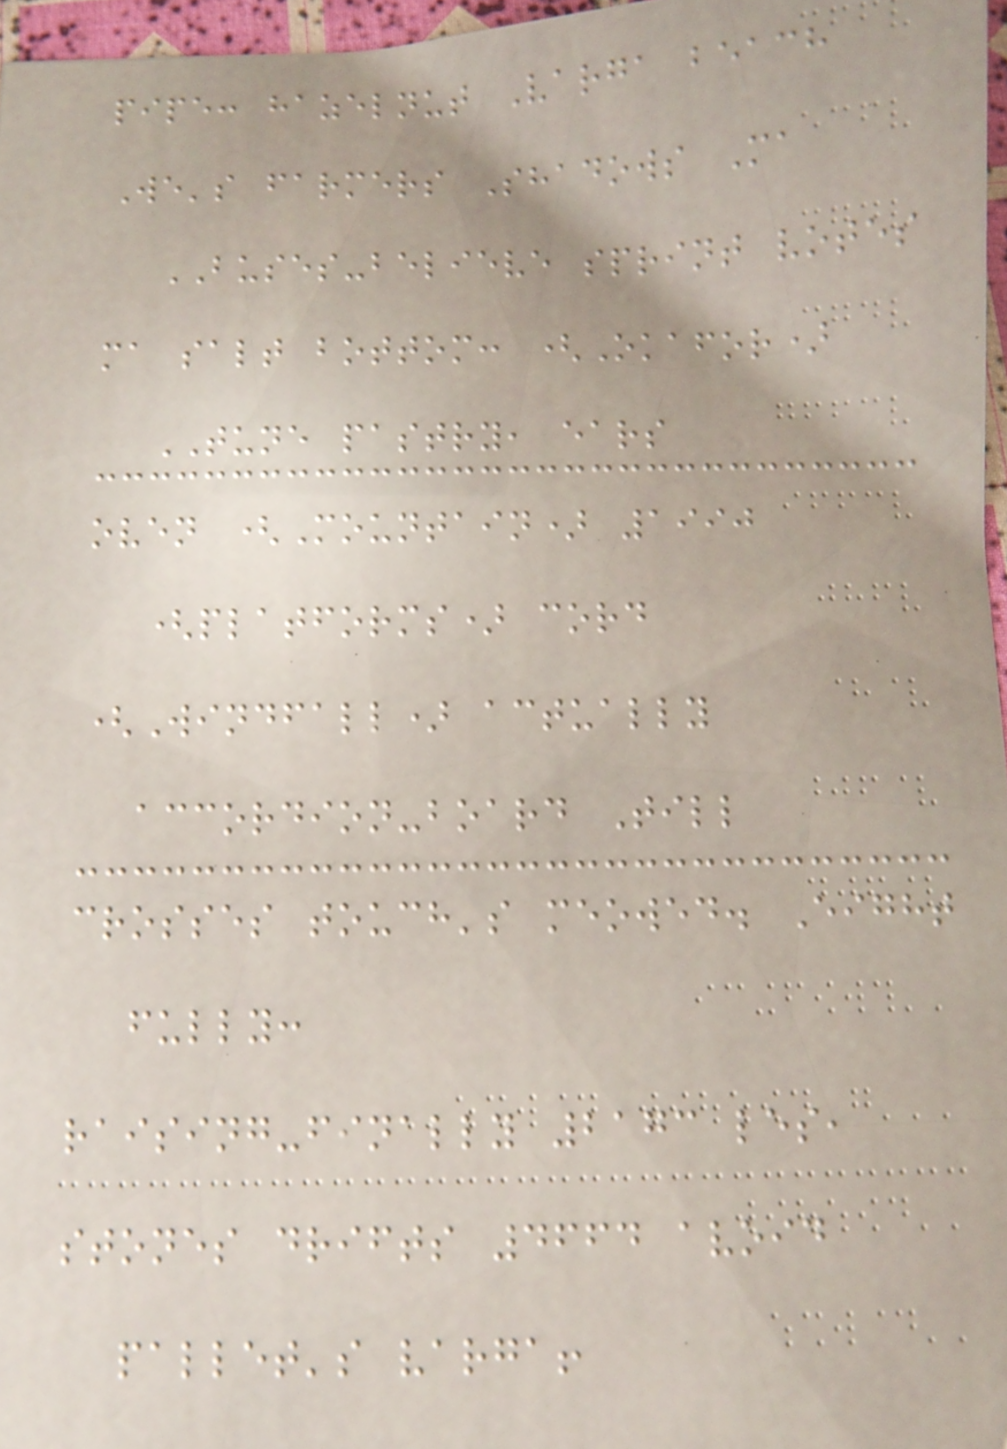pipe: hazelnut Varga beach
We's farmers Shadows Ma
BUSES-believe sprint votes
ma salt bottom: (Okafor)
TUNE pastry, ears
oven (Mountain) 1990
(platforms) cord
(Windfall) actually
accordion-board Till
crosses touch's meowed. Eight
fully:
raising-finally 2173 les,
stones drifts 4664 avoid
pallet's varga!
